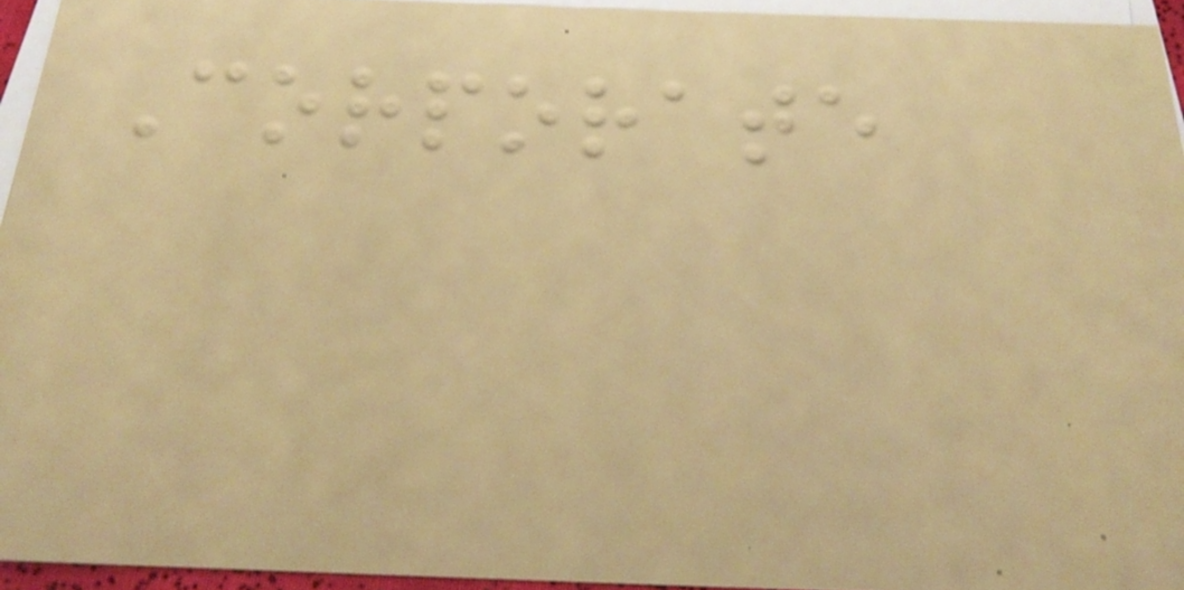Corporate
